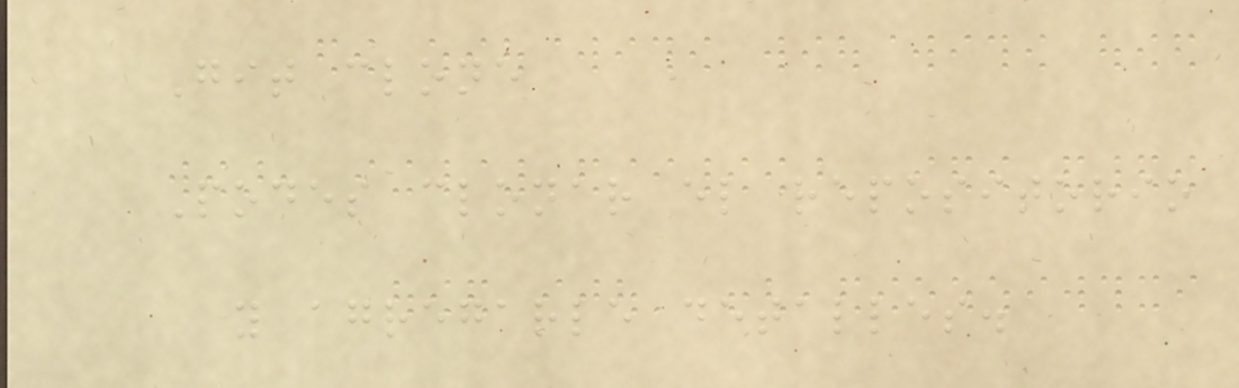Git clone
Podes clonar el repositorio
y agregarle detalles.
